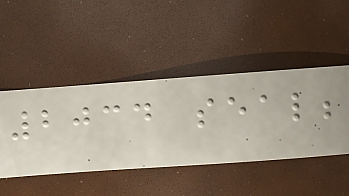2034 seal;
